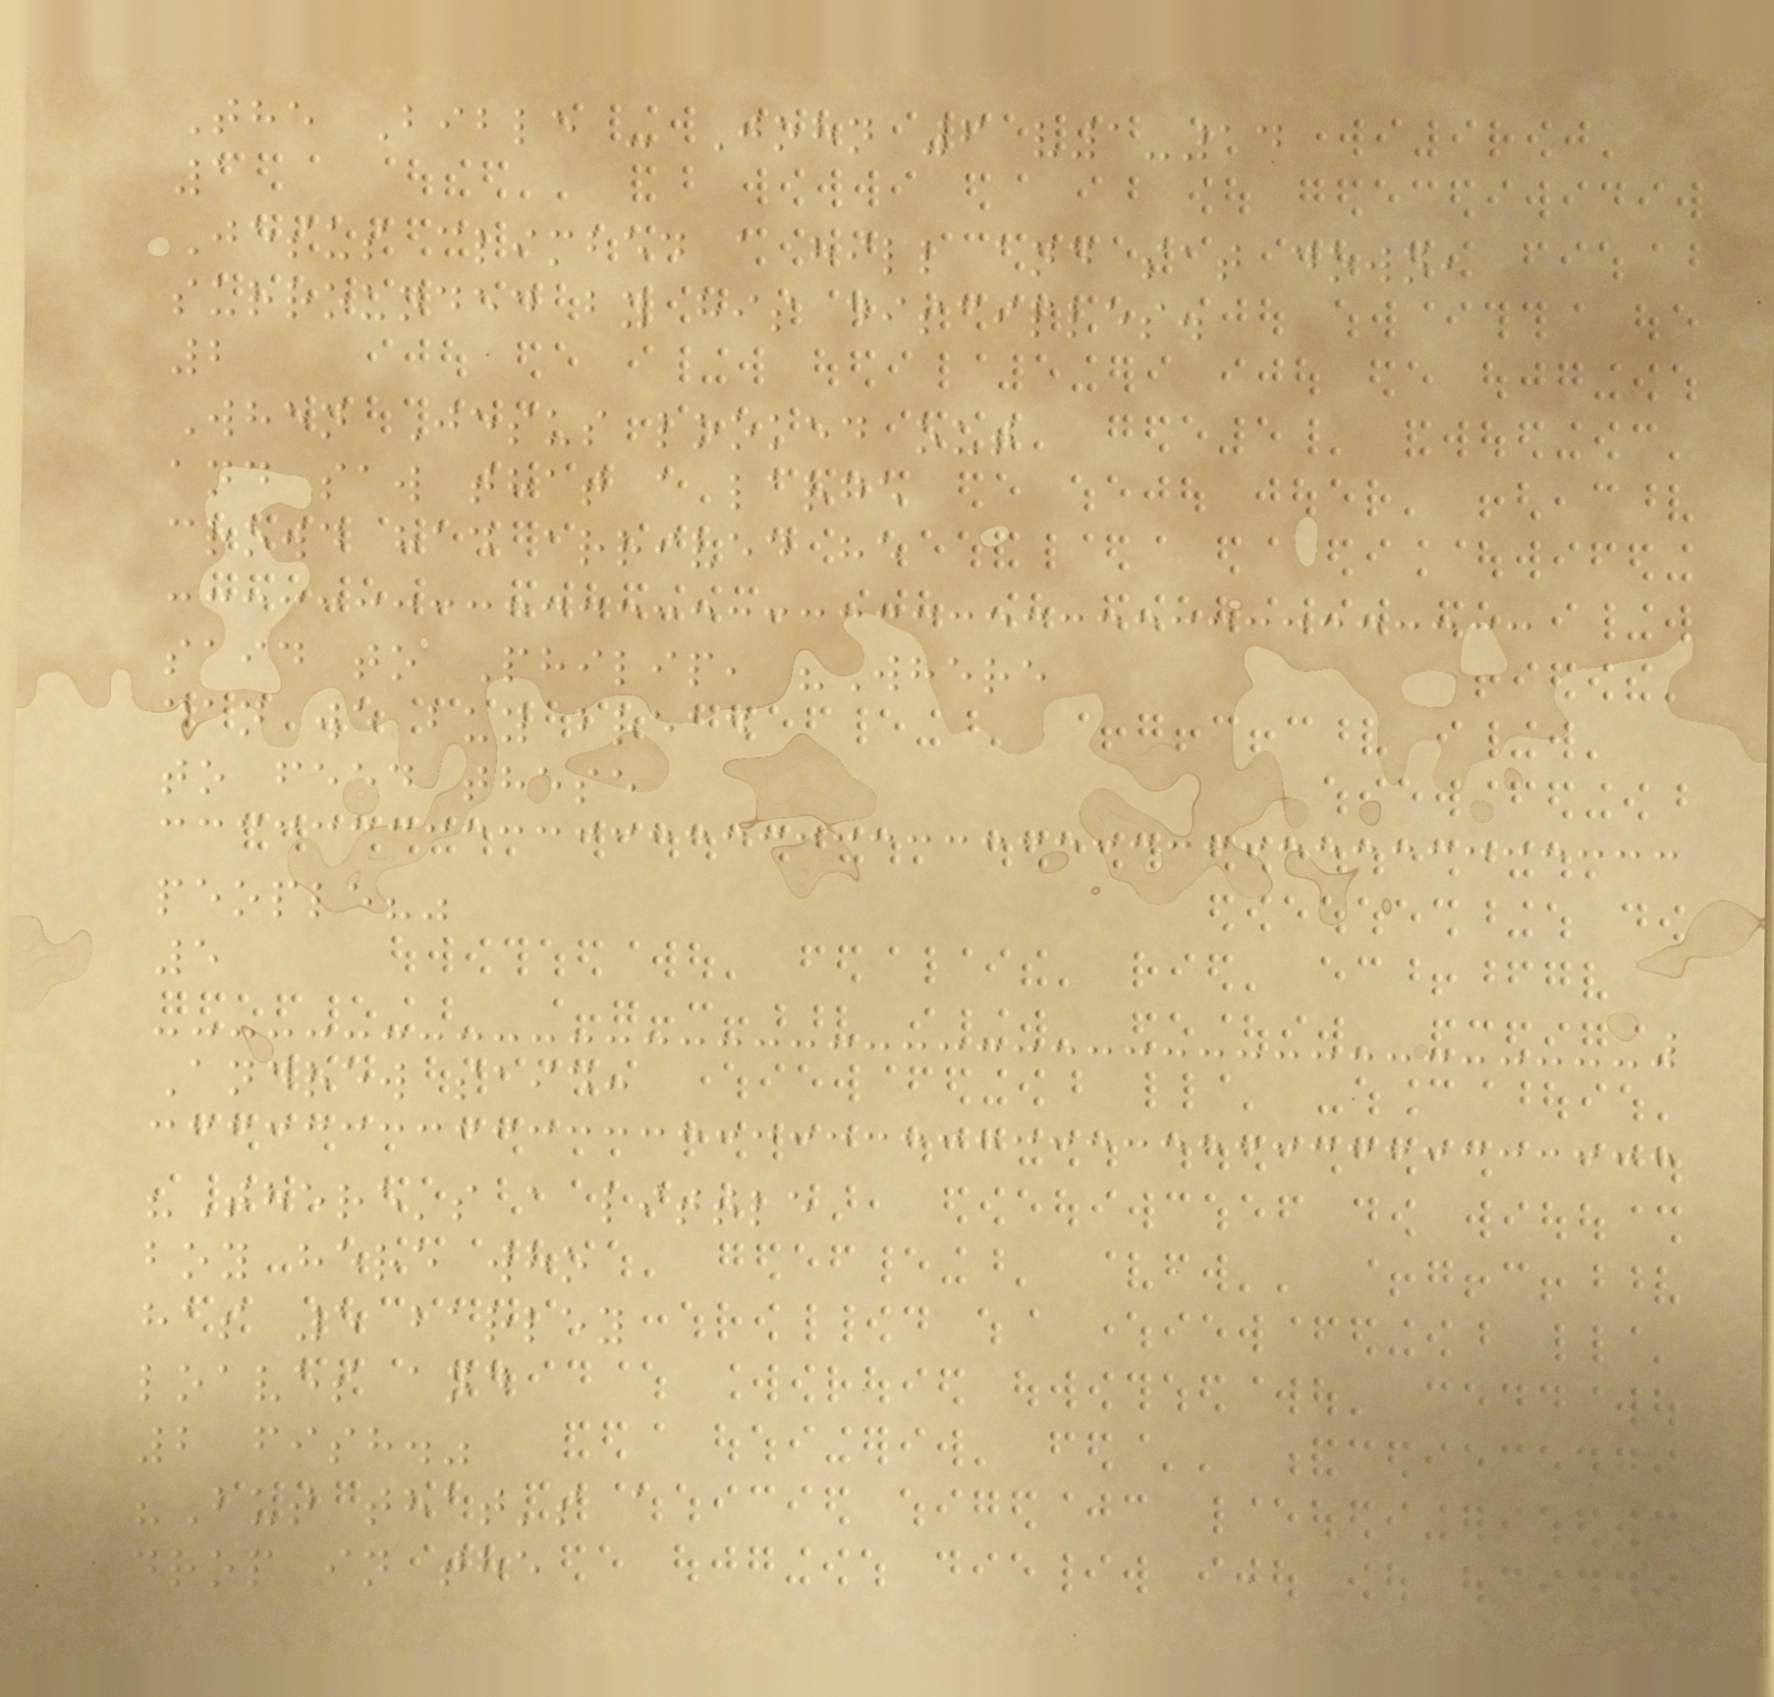The Bible - John 6 v1-14
1
Jesus climbed a hill and sat down,
surrounded by his disciples.
2
When Jesus looked out
and saw that a large
crowd had arrived he
said to Philip, "Where
can we buy bread
to feed these
people?"
5
Andrew said:
"There's a little
boy here who
has 5 barley
loaves and
2 fish."
"But that's a
drop in the
